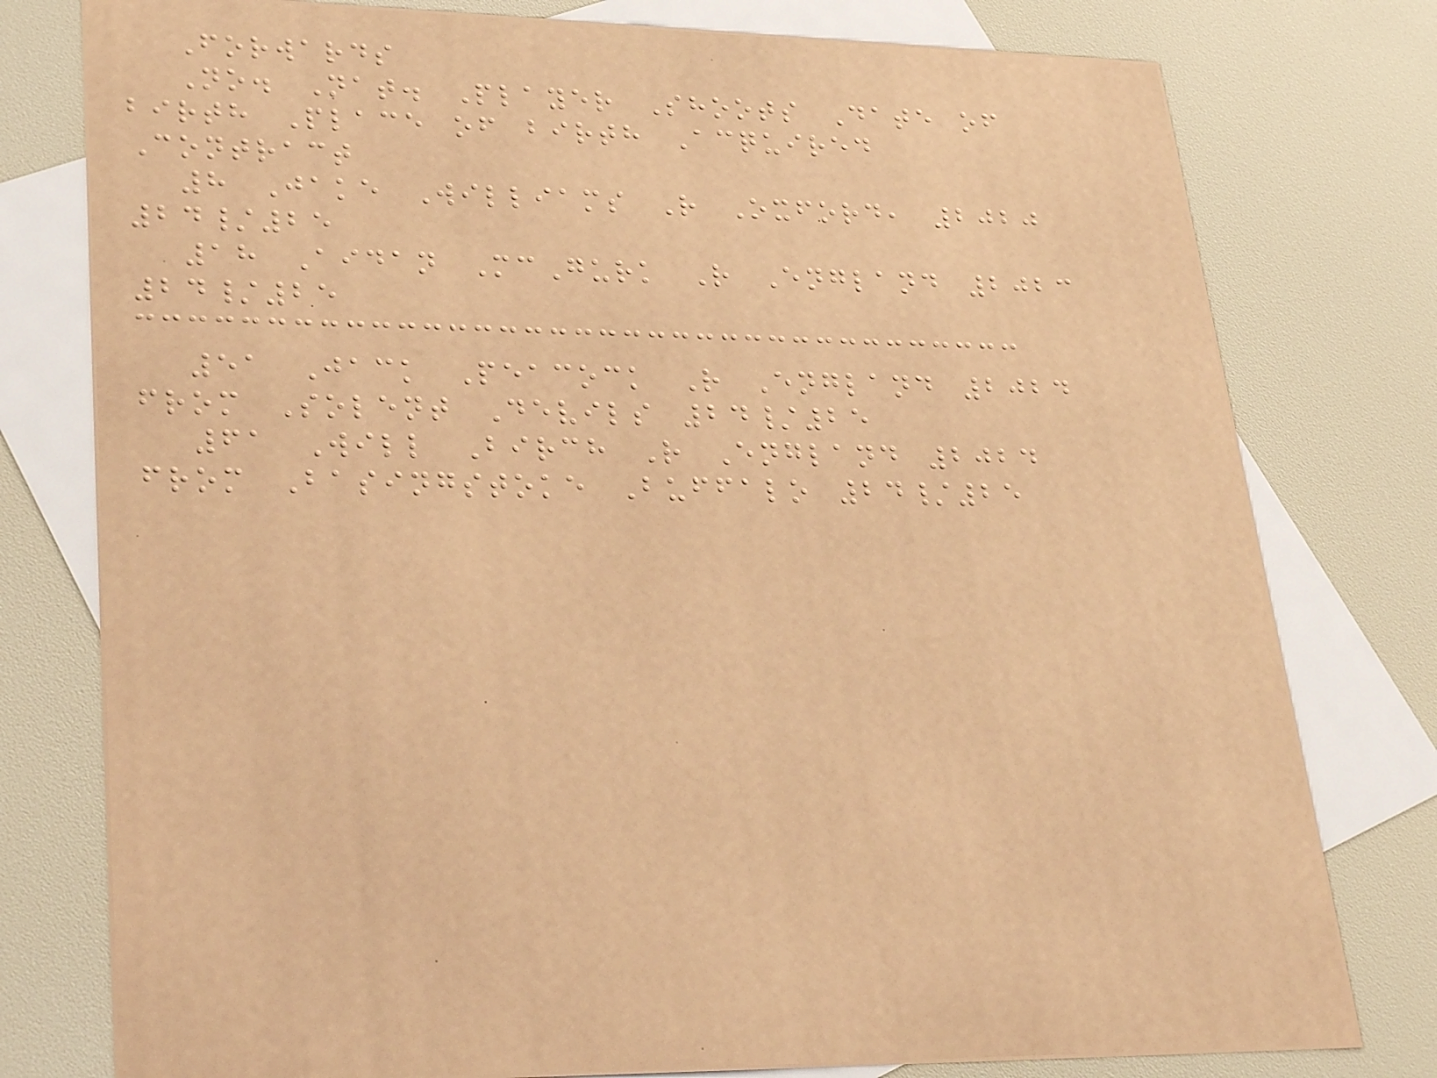Forwards
No. Nat. Player Shoots Date of
birth Place of birth Acquired
Contract
8 Jake Williams R Oxford, 2020
24/25
18 Aidan McGurk R England 2023
24/25
51 Jack Peacock R England 2024
from Solent Devils 24/25
61 Will Birch R England 2024
from Basingstoke Buffalo 24/25
